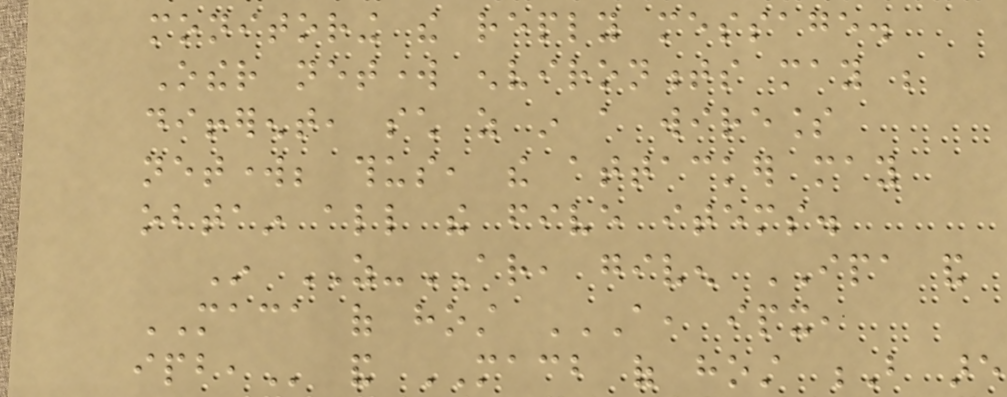monitoring the reply message.
Other network environments may be
different, such as in a wireless
network; thus, the attacker may
obtain all the five items.
In AS-AR, given IPA and
MACA of host A, IPX,
IPB, and MACB of host B are
